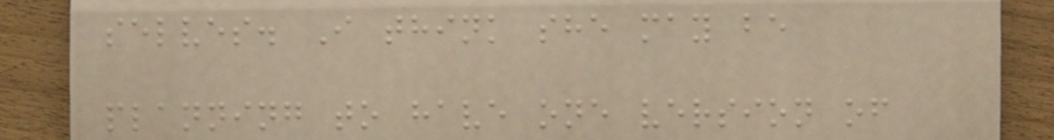selves. I think she may be
planning to have one version of
